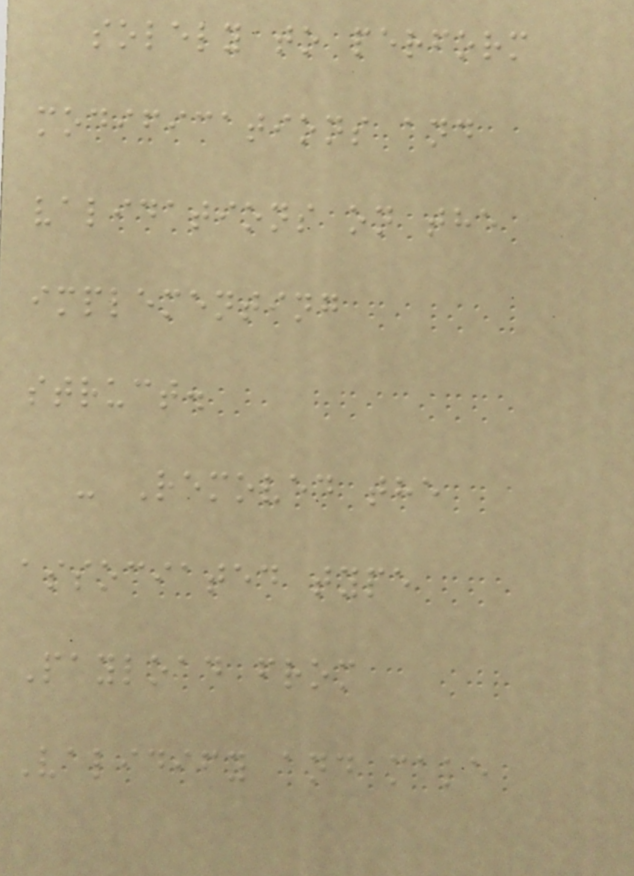solely to perform
modifications and
validations on the
implementing
struct.
- Removed the
associated type
Payload from
Validify and make
